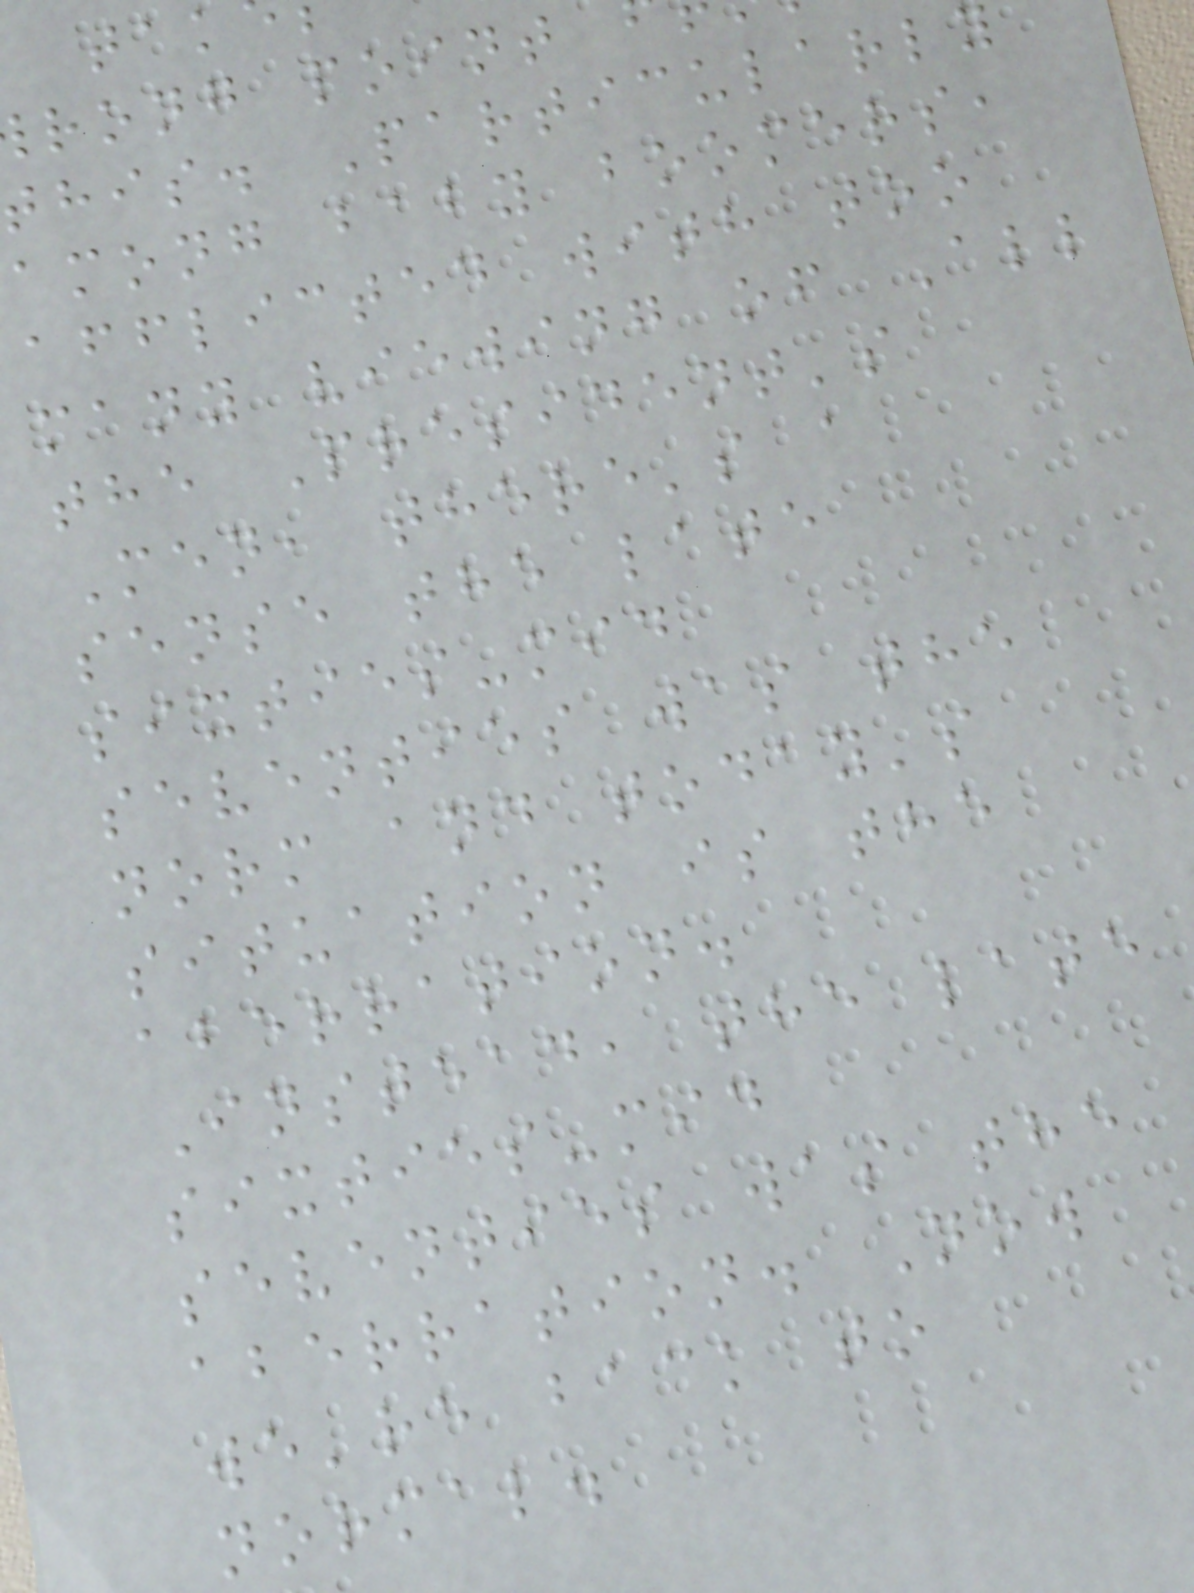rong point
this. Particularly
among baby boomers,
afflicted with too
many viewing of All
the President's
Men, there's a
sense the late
sixties-mid
seventies was the
norm and today's
situation is the
aberration.
Instead, the late
sixties-mid
seventies was the
aberration. Now
we're back to
normal.
